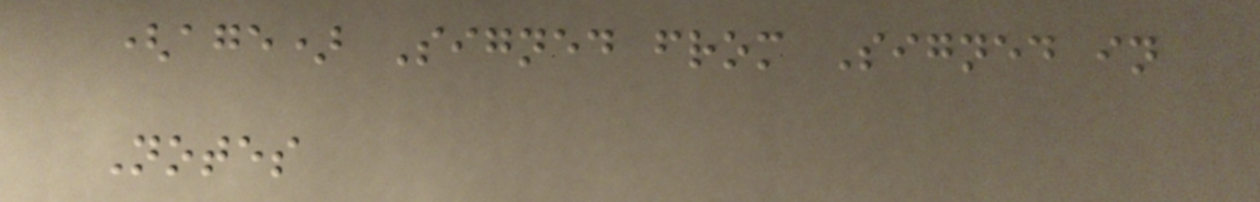(age) Signed from Signed in
Notes
